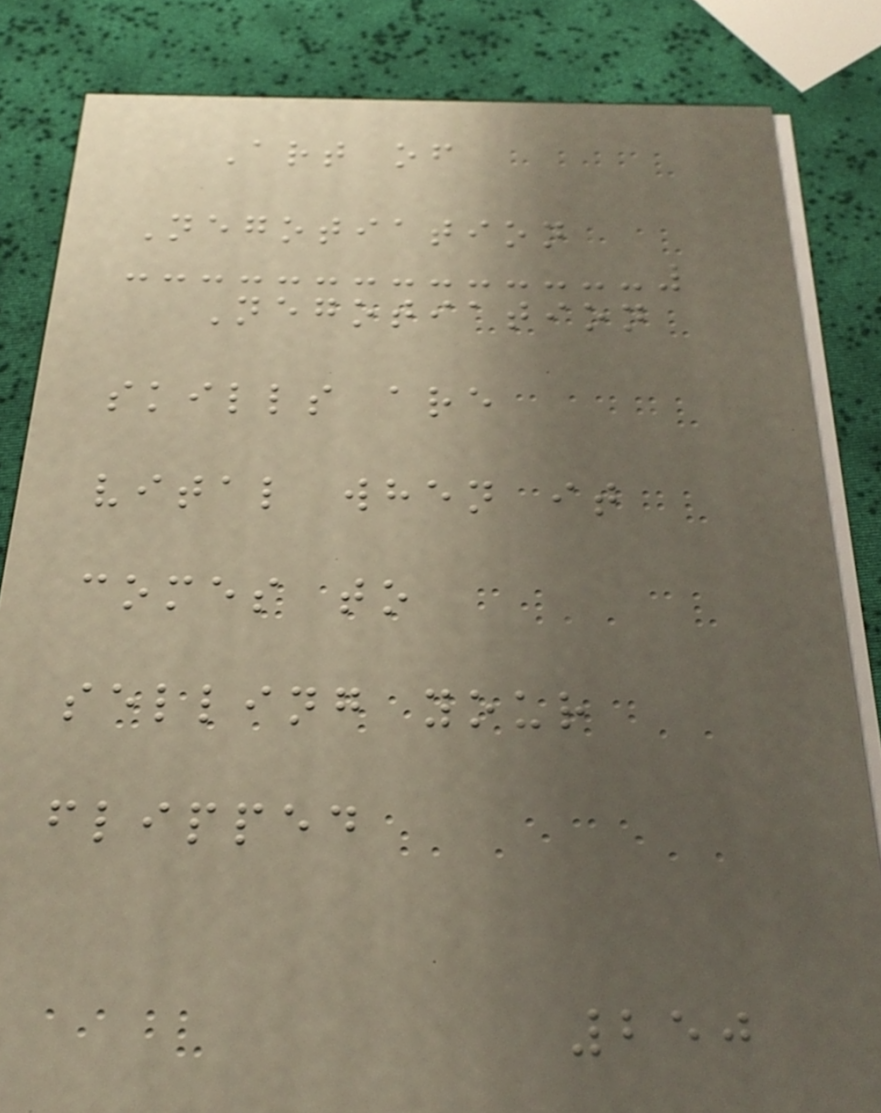Art of
Negotiation
Negotiation
skills are
vital when it
comes to
selling your
flipped
250
